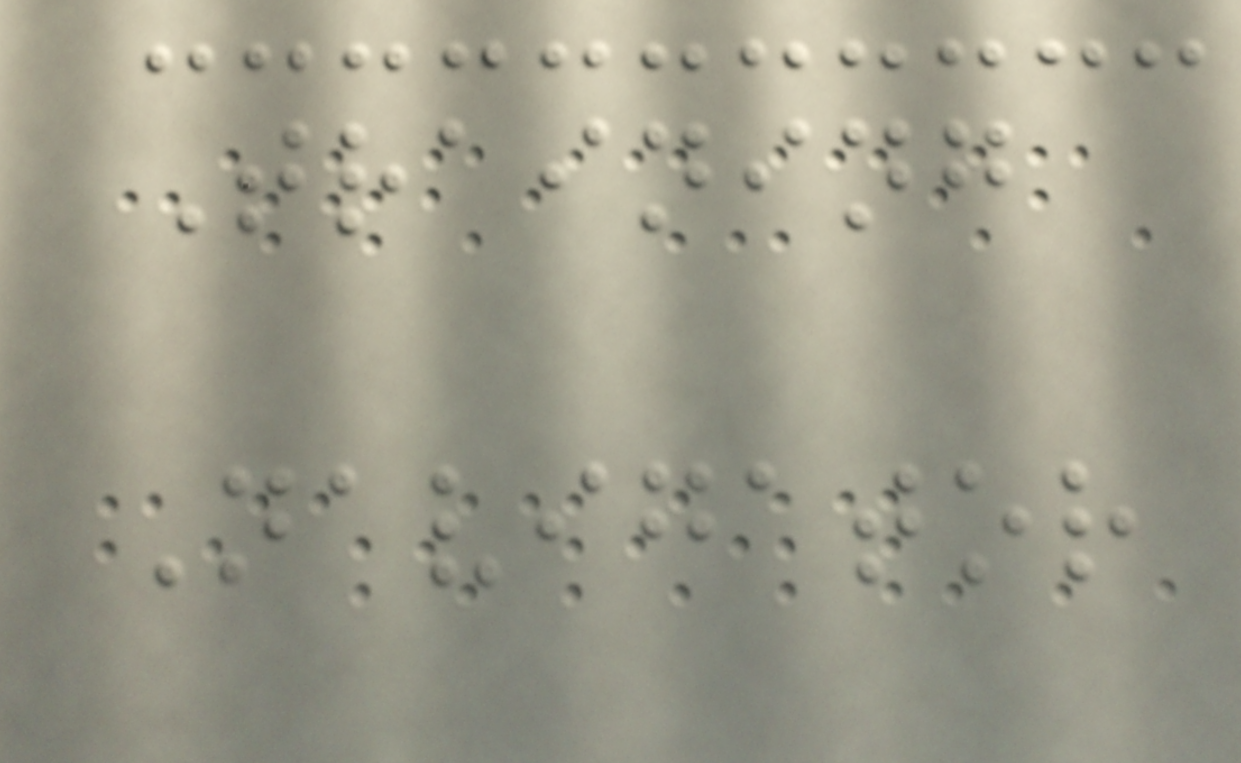Training
Navigator
